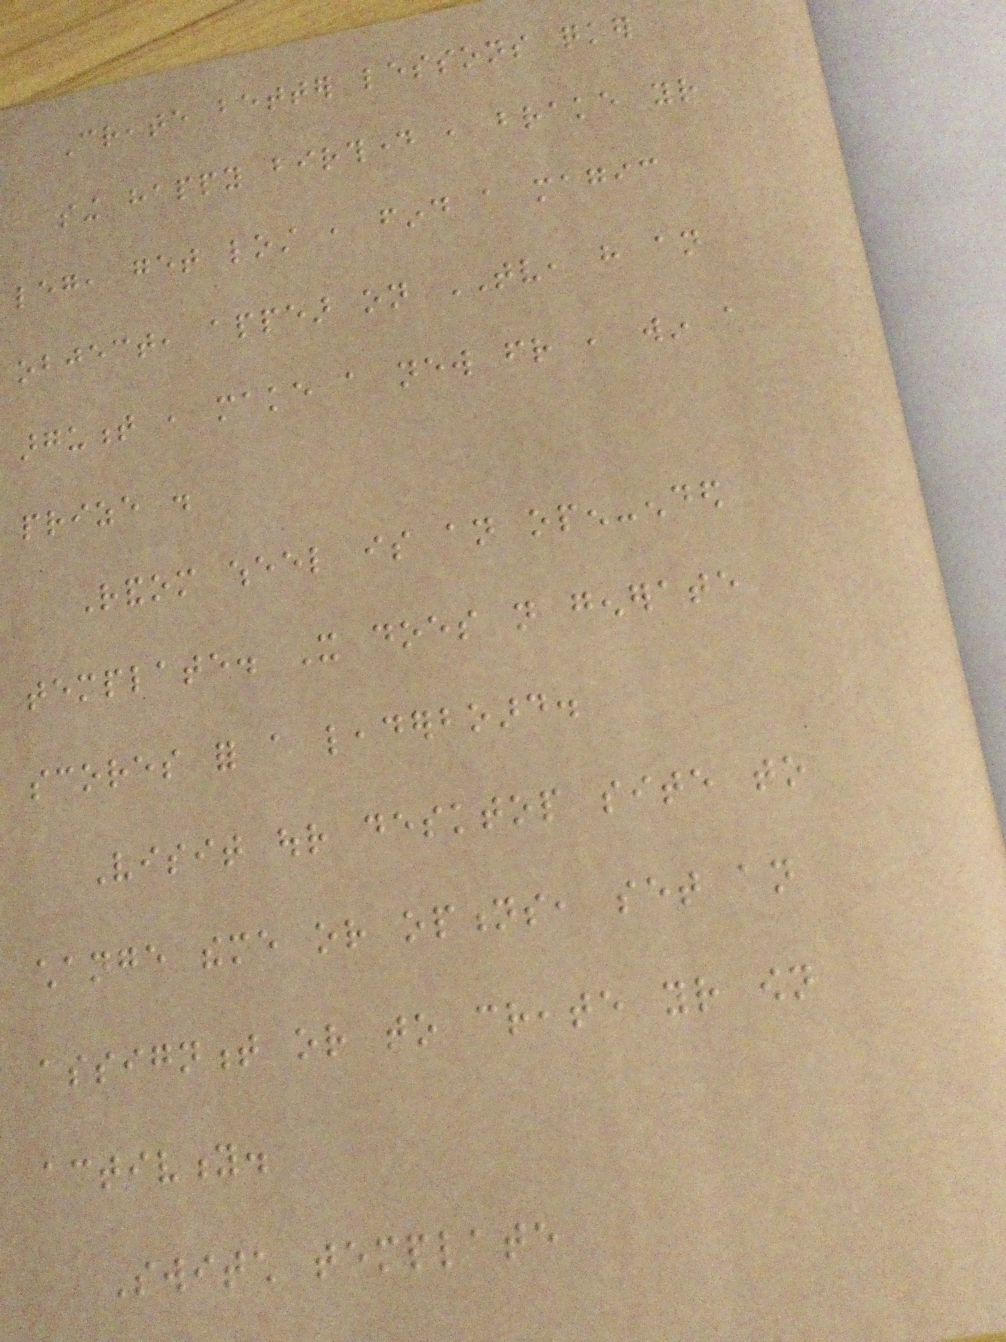Create better lessons quicker
sing happy birthday , brake your
leg, get lost , find a magic
object, appear on TV, have an
argument , make a new friend , win a
prize .
Random wheel is an open-ended
template. It does not generate
scores for a leaderboard.
Visit our desktop site to
change theme or options, set an
assignment or to create your own
activity.
Switch template
